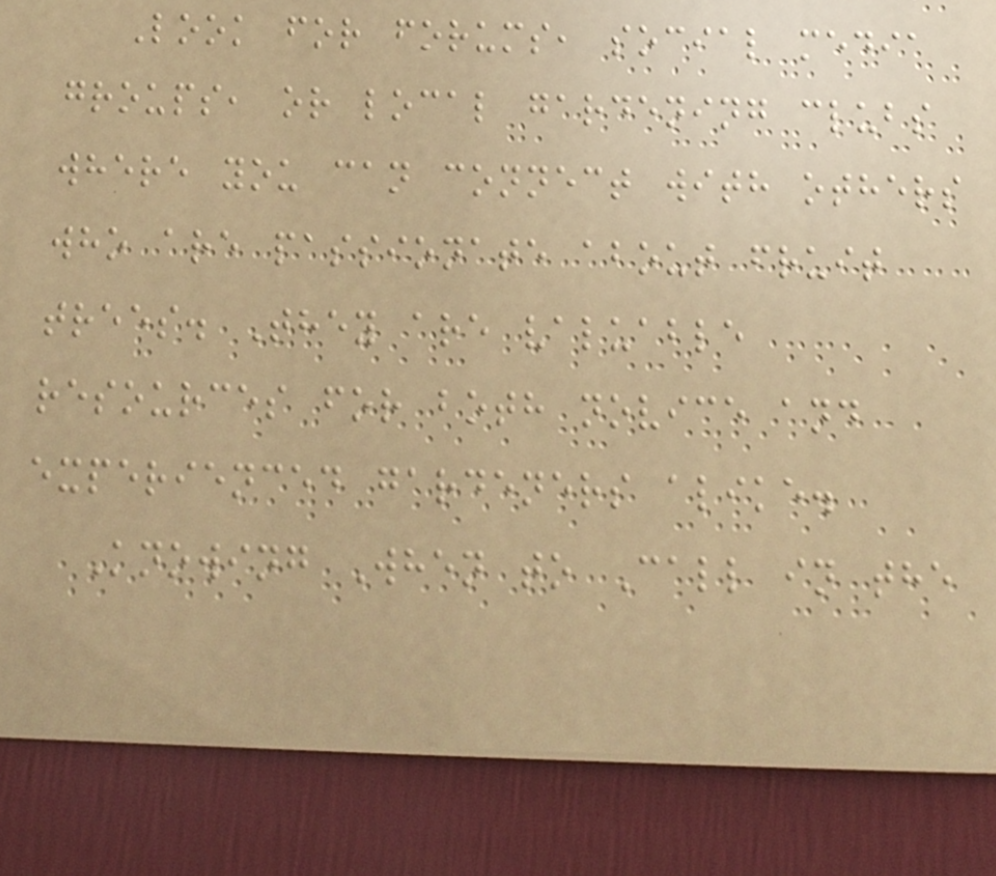Look for forums, social media
groups, or local gardening clubs
where you can connect with others
who are passionate about fruit
trees. They are valuable
resources for both novice and
experienced gardeners alike.
Knowing When to Call in the
